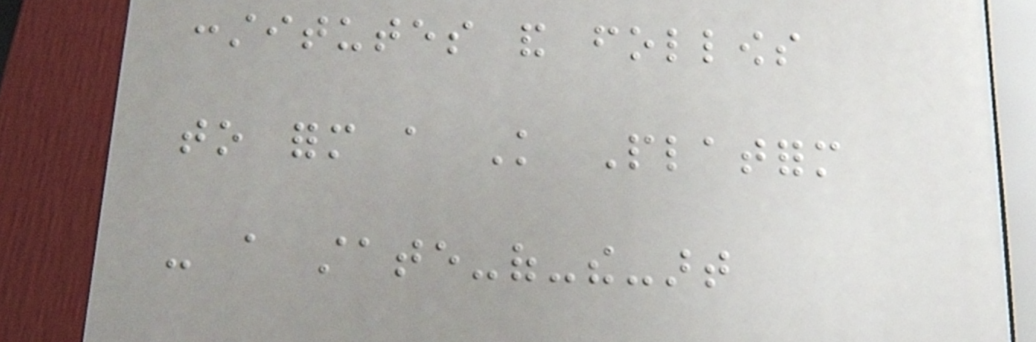constitutes and follows
to form a Knowledge Platform
- a state-of-the-art
